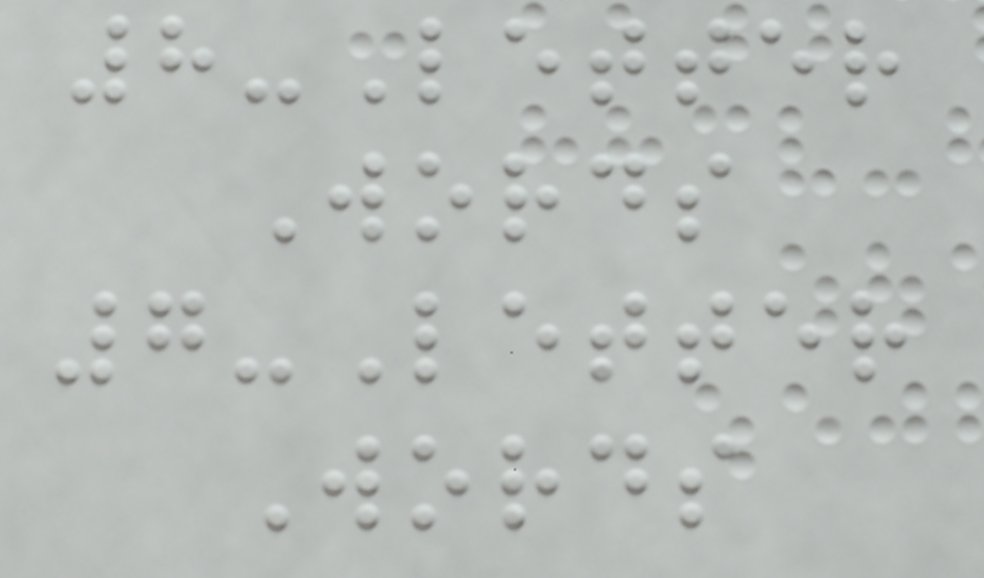8-Letter
Words
7-Letter
Words
